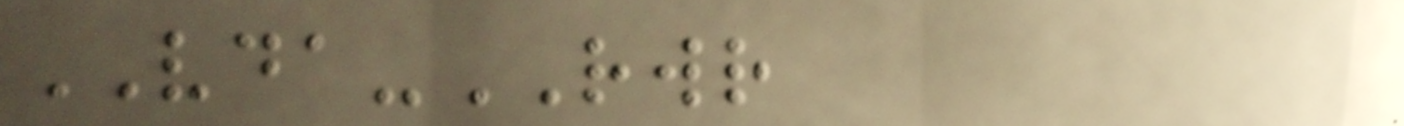VDA-RWR
